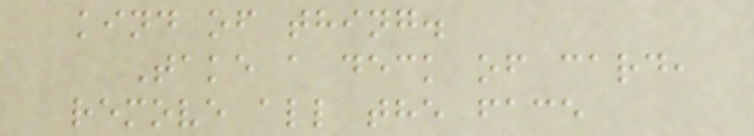kind of thing.
Take a deck of card,
remove all the face
